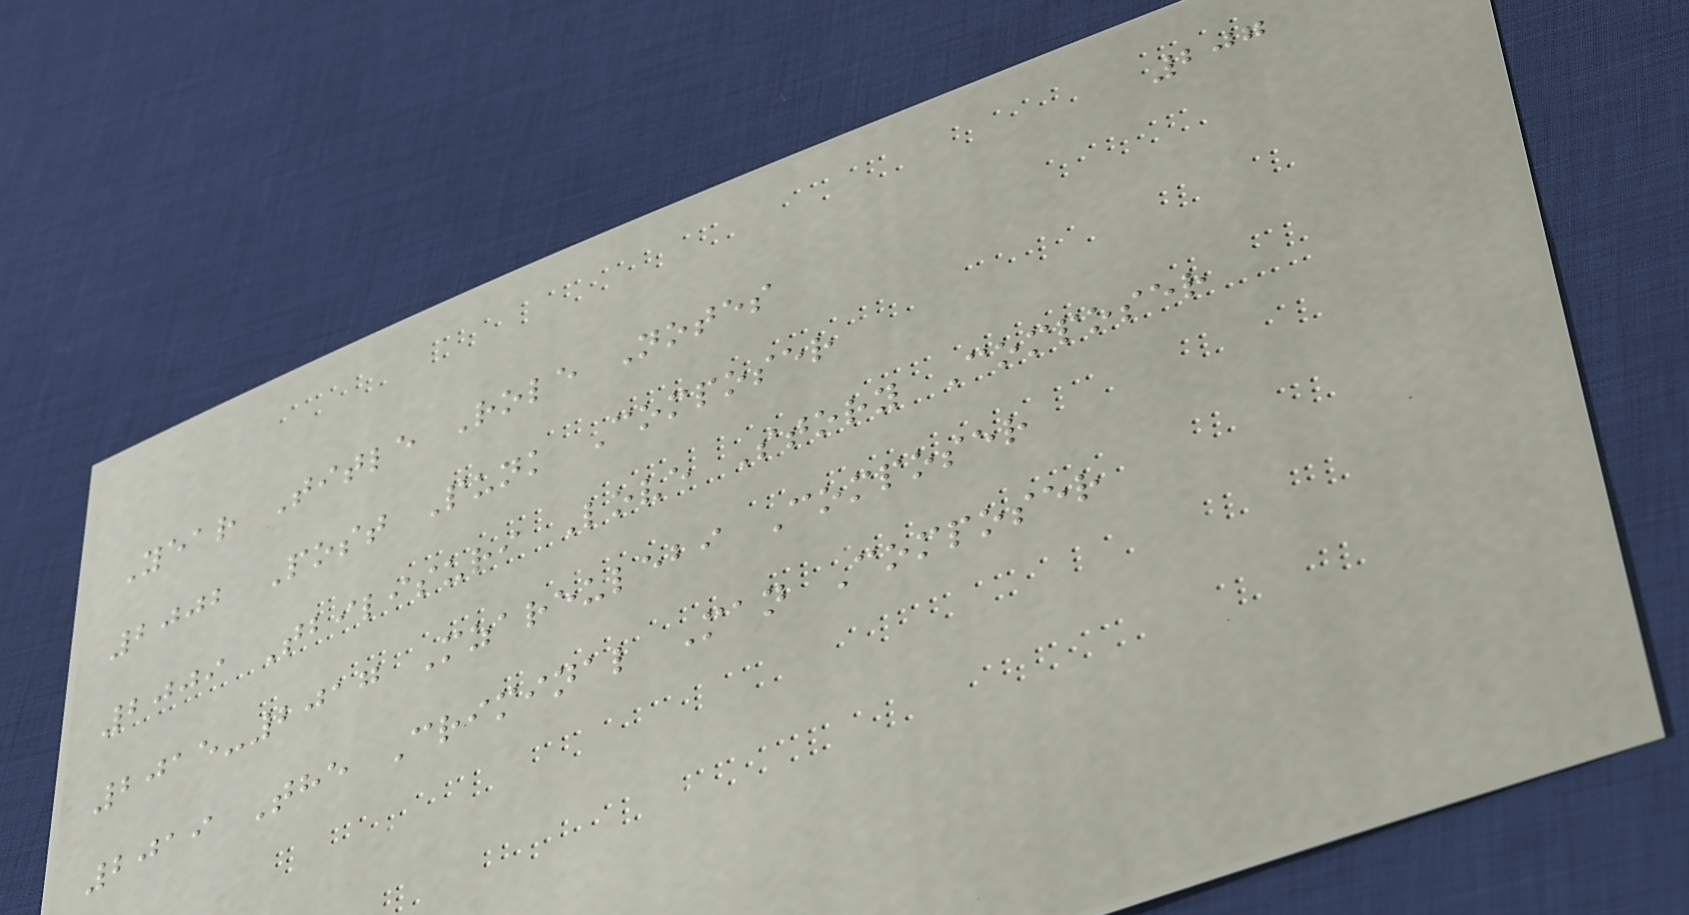207
Year Title Role Notes
2002 Post Punk Composer
2009 Tbilisuri Love Story Composer
2015-2017 Mzareulebi Composer
2019 The Criminal Man Composer
